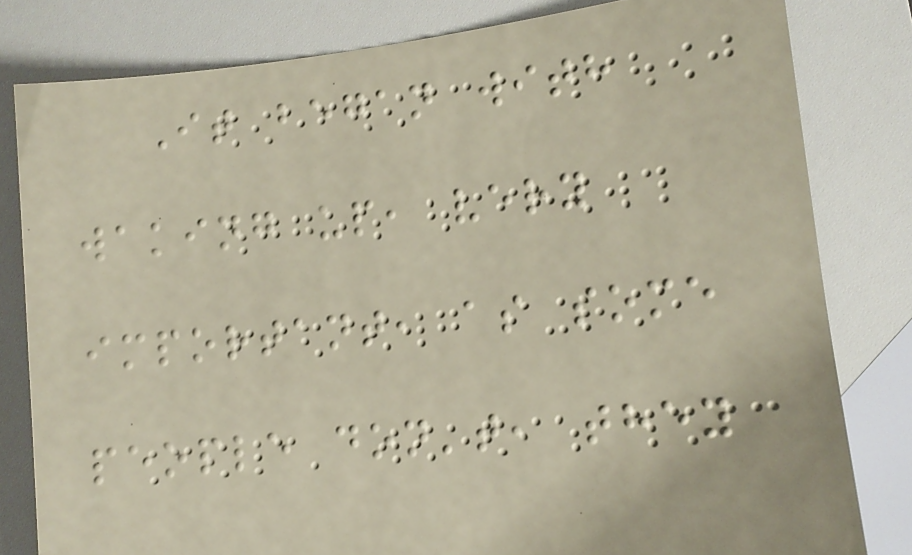It began with
waking up, very
important, as some
people don't, they
